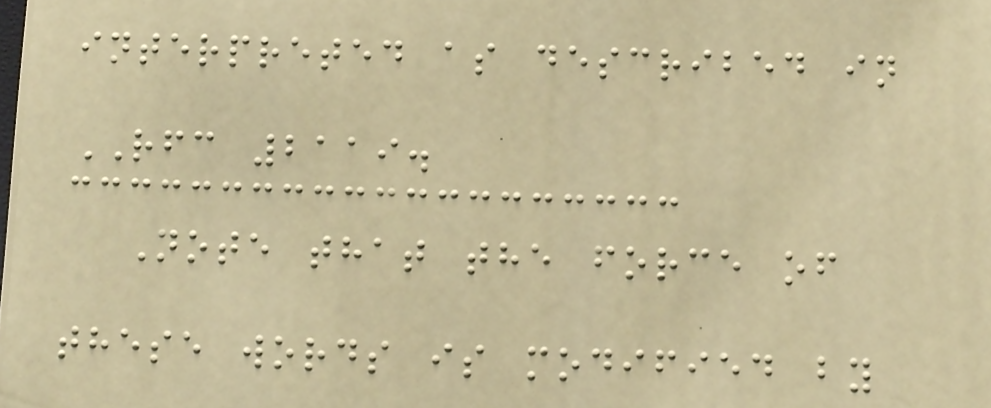interpreted as described in
RFC 2119.
Note that the force of
these words is modified by
